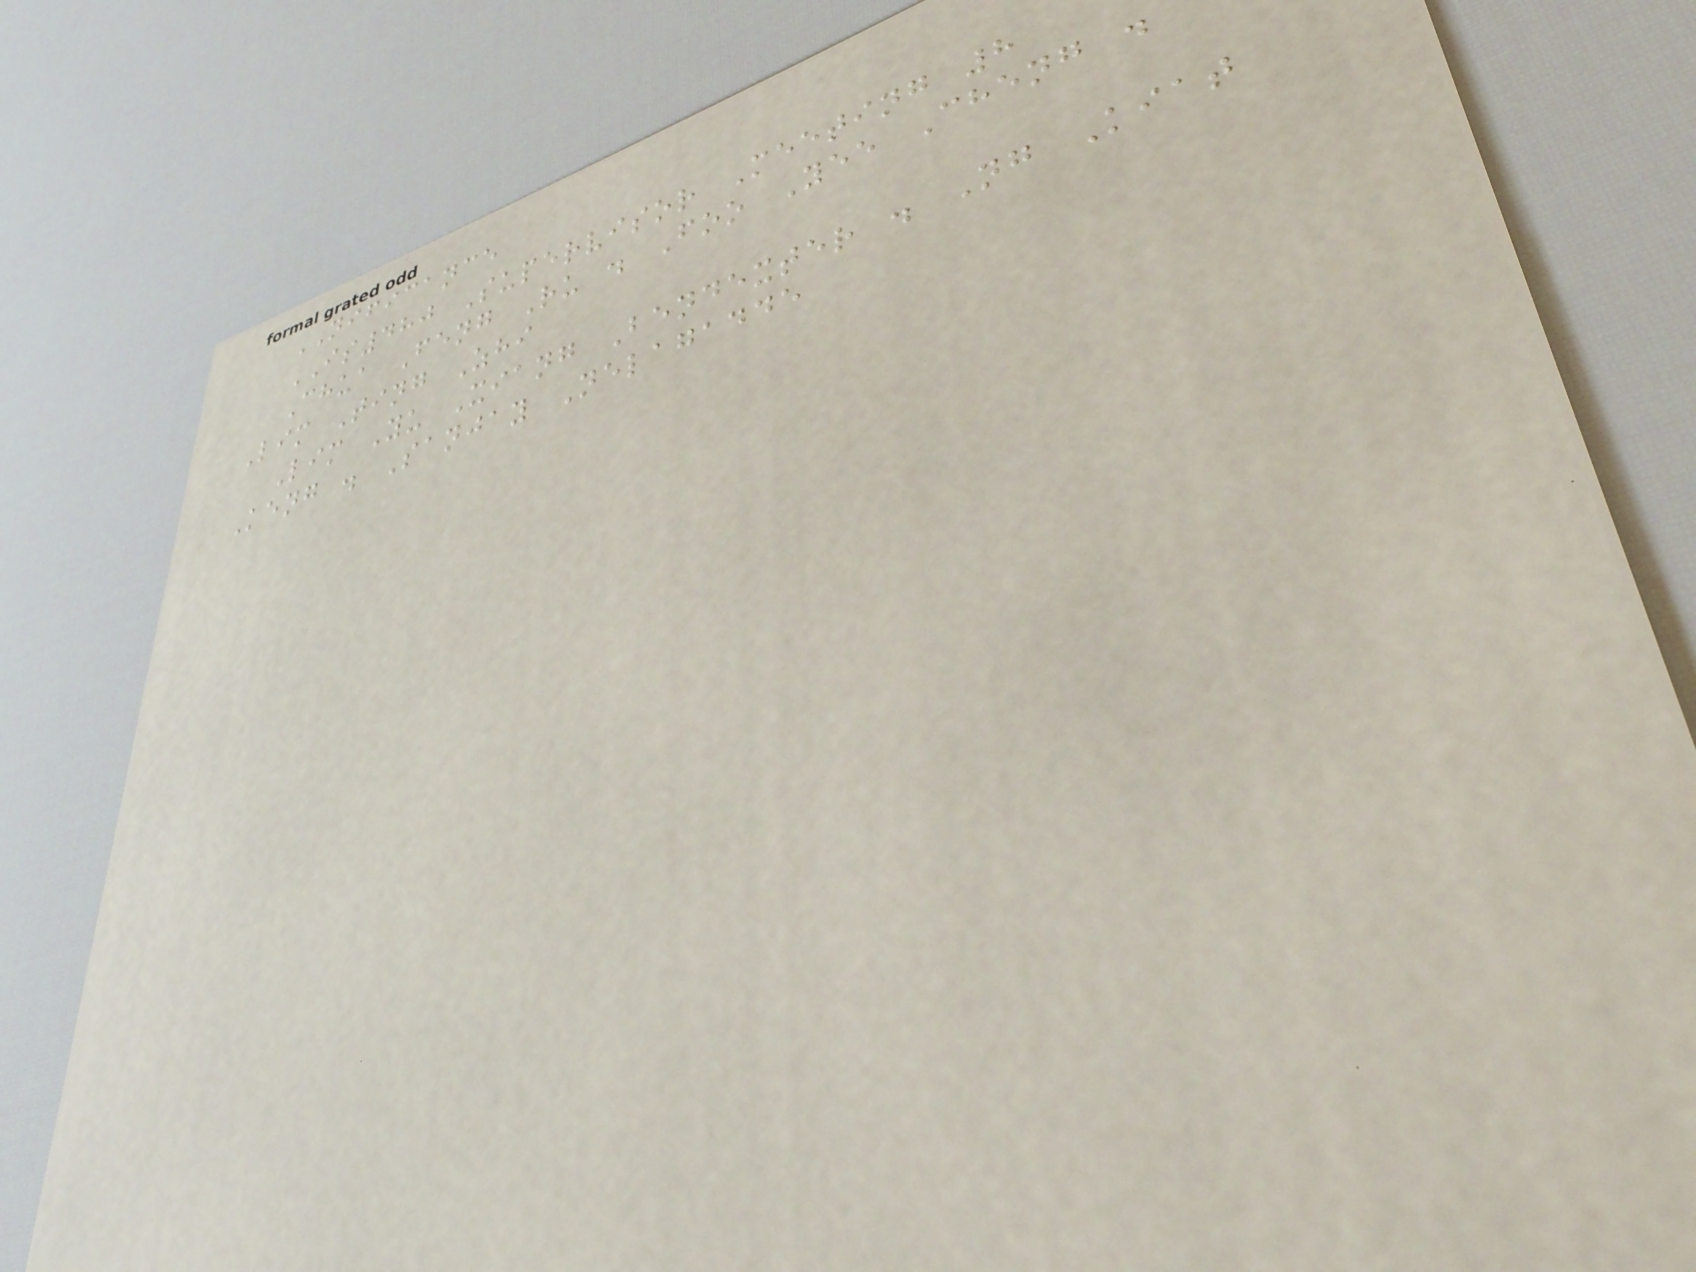NIFICANCE
IS480 Supervisor Meeting 8
Chua Feng Ru . Foo Yee Cheng .
Lim Ting Zhi
Lim Yu Xiang Bendexter . Ng Kiat
Keng . Sanjay Nelagadde
